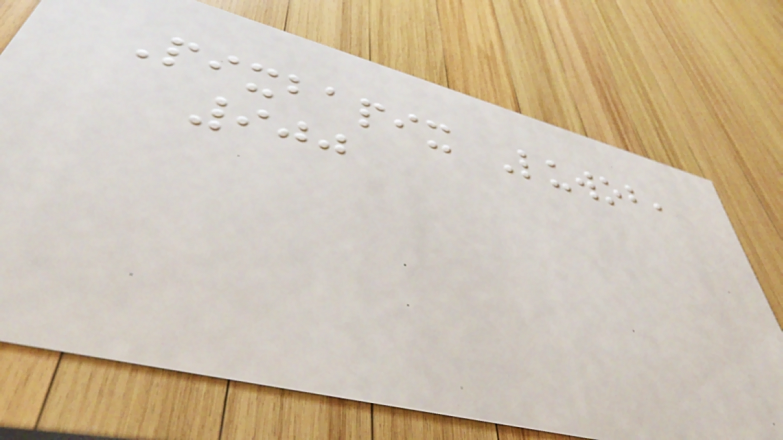Pixbapix Luwob,
900
